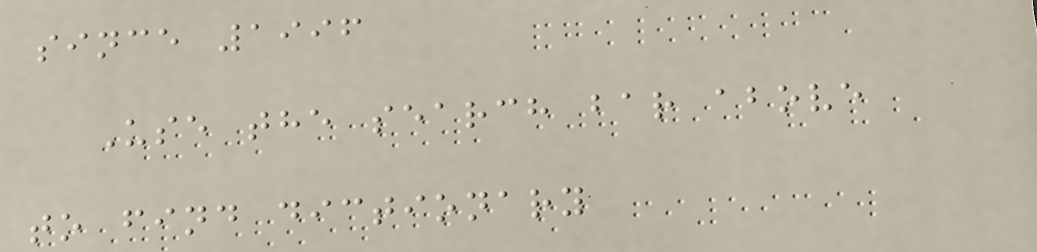since 1996
Use the search bar above
to find dictionary
